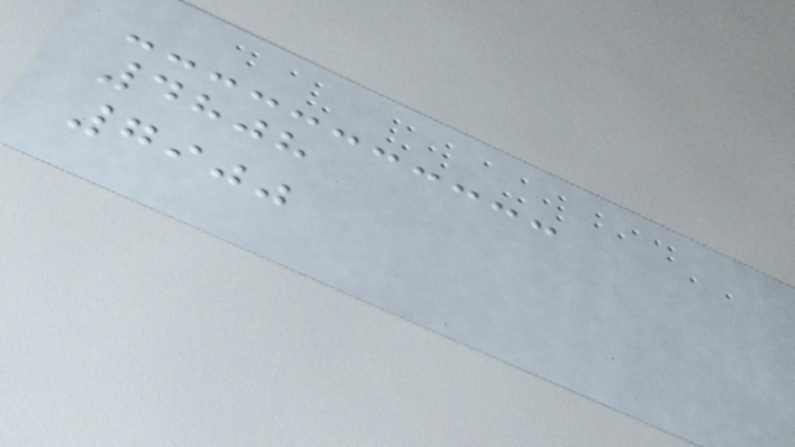4808
7900
